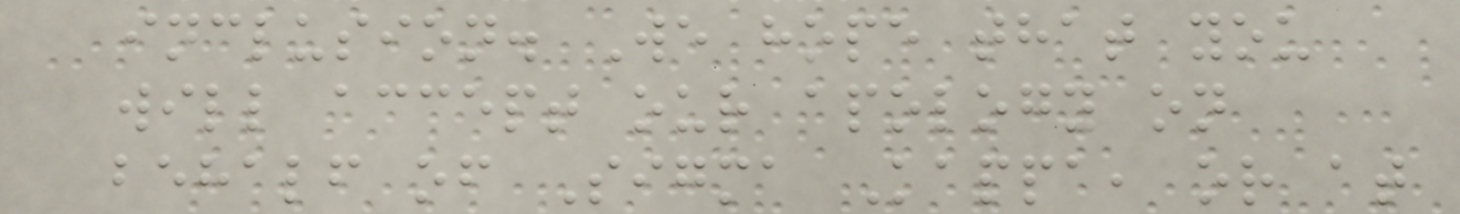inclusion. We hope that you
will accept our apology on
behalf of Sigma Kappa, or at
